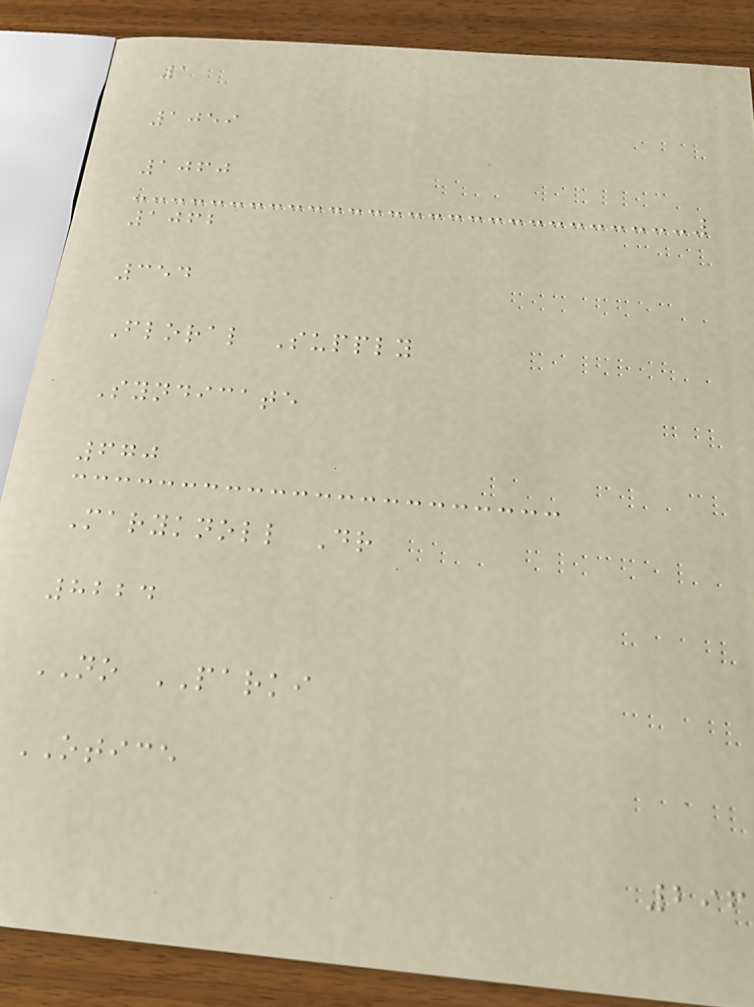1
1059
1060
1062
354
Floral Supply
Syndicate
670
Maryknoll Dr
8224
NO PARKI
OTICE
296
